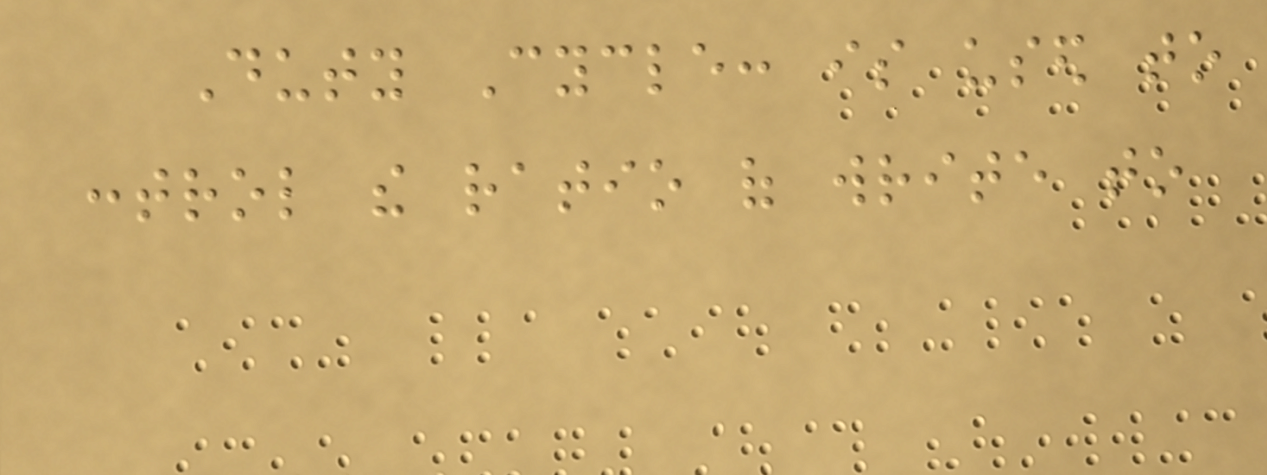Duty Cycle: is used to
control the ratio of write to
